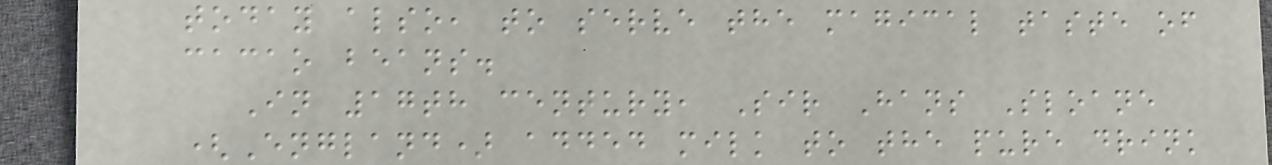today also, to serve the magical taste of
cacao beans.
In 17th century, Sir Hans Sloane
(England) added milk to the pure drink
